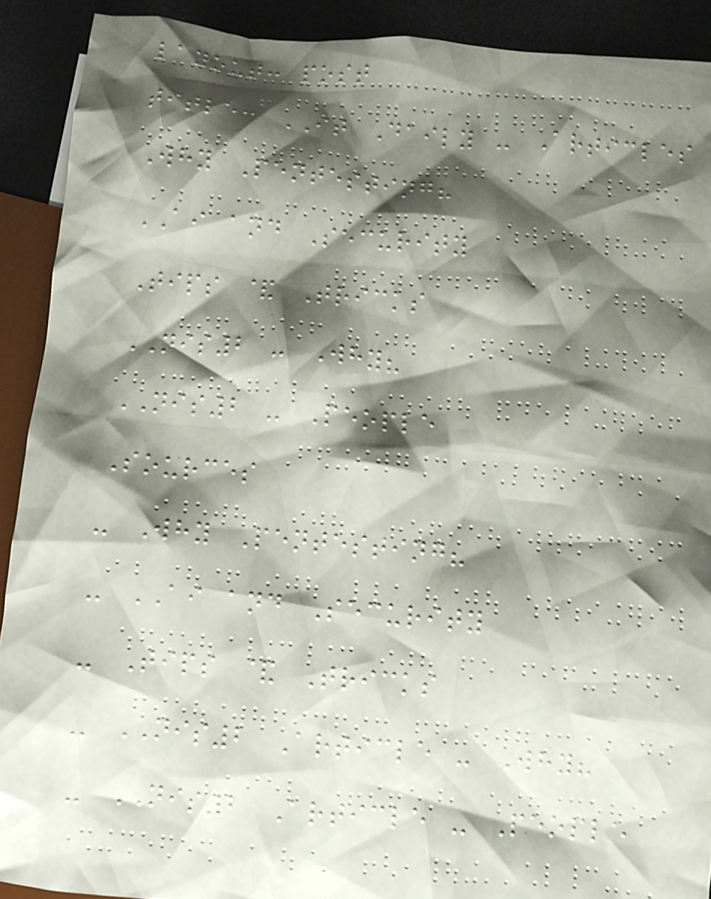layout: post
title: IT Daily - Articles
Why Pentesting?
AI and Security
Tips & Tricks
NIS2 - Why?
NIS2 - People
Sources
- Why Pentesting?
- AI and Security
- Tips & Tricks
- NIS2 Article - Why?
- NIS2 Article - People
